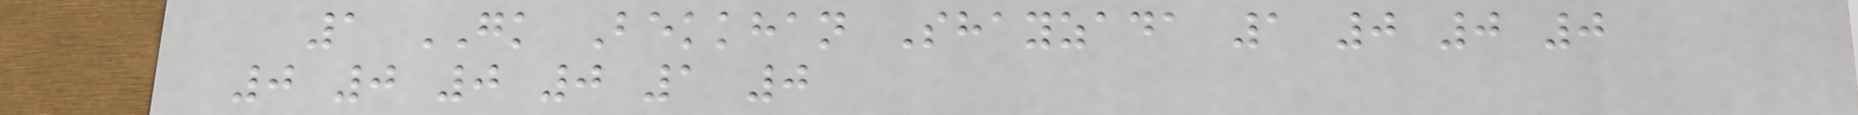1 GK Bekkhan Shayzada 1 0 0 0
0 0 0 0 1 0
